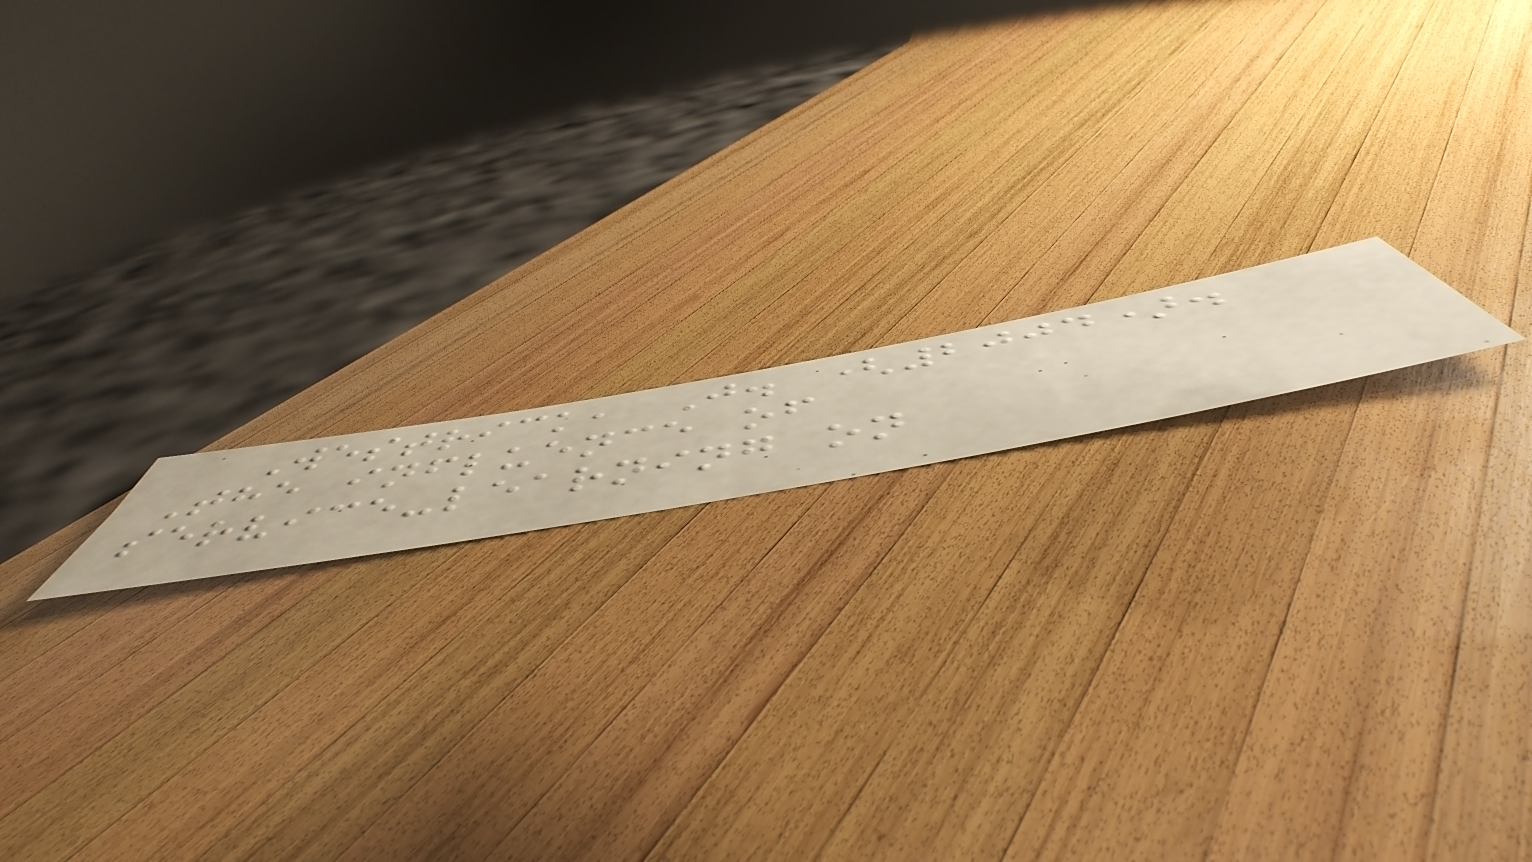Westrick, J. (2004).
The influence of
service-learning on
